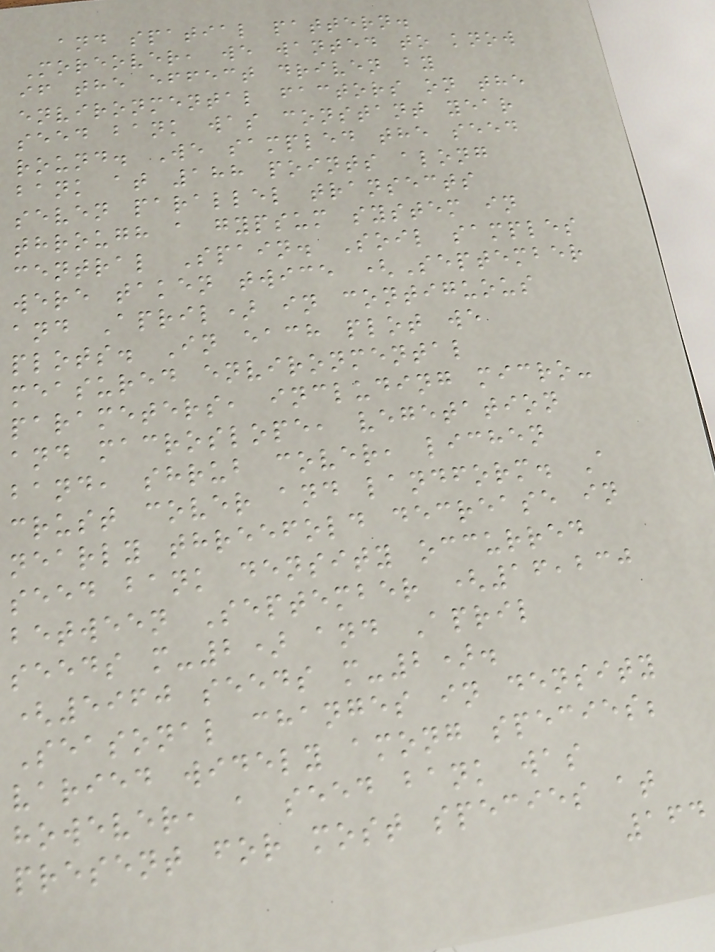and spatial pattern.
Moreover, we wanted to know
if the effect driven by
environmental factors on the
seed bank was constant year
round. We sampled the seed
bank at 188 points along
seven parallel transects
through a gypsum system in
central Spain. Soil samples
were taken twice (September
and April) in contiguous
plots. In each plot we
measured environmental
parameters, including micro-
and macroslope, vegetation
band, shrub cover, lichen
crust cover and landform. A
nearly threefold decrease in
seed bank density occurred
between September (16,230
seeds m-2) and April
(5960 seeds m-2).
Seasonal changes in density
varied widely among species;
however, a seed bank was
present for most species at
164
